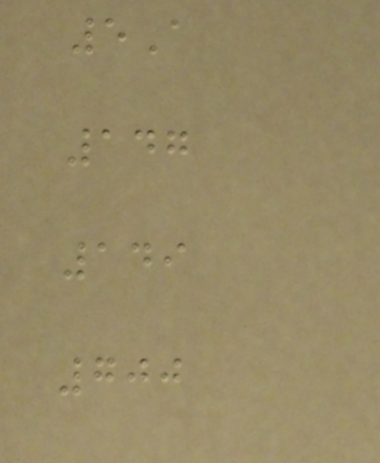5A
147
149
700
